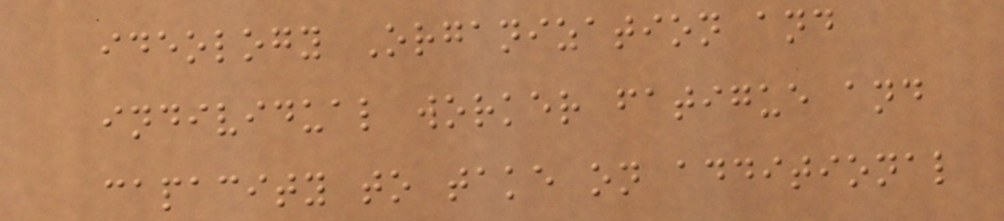ideology Organization and
individual worker fatigue and
capacity to take on additional
